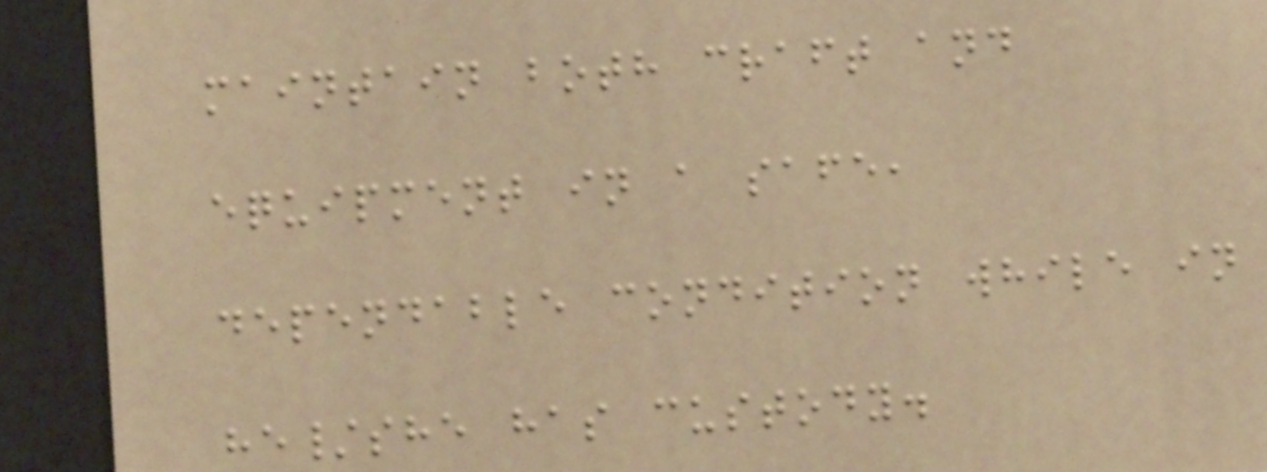maintain both craft and
equipment in a safe,
dependable condition while in
he/she has custody.
